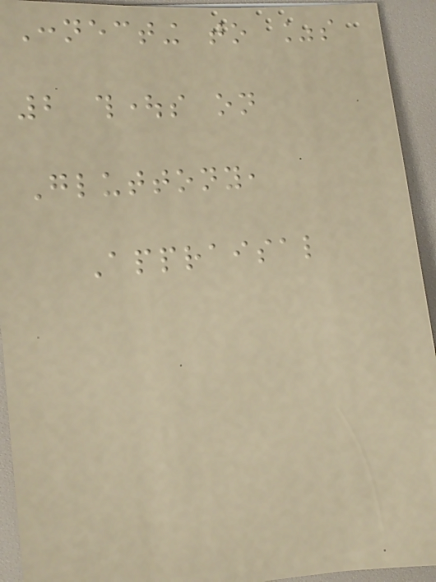Connecting to %s
2 thoughts on
Gluttony,
Appraisal
